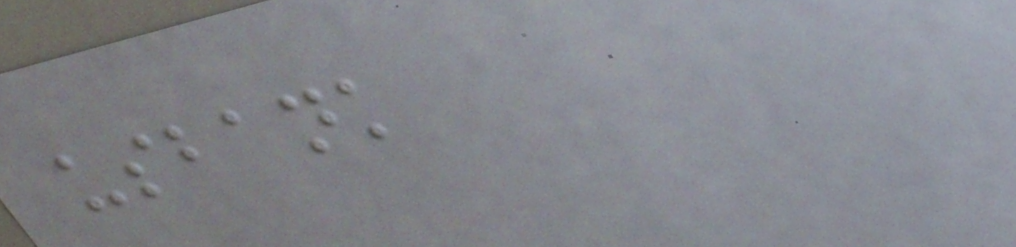usbank
